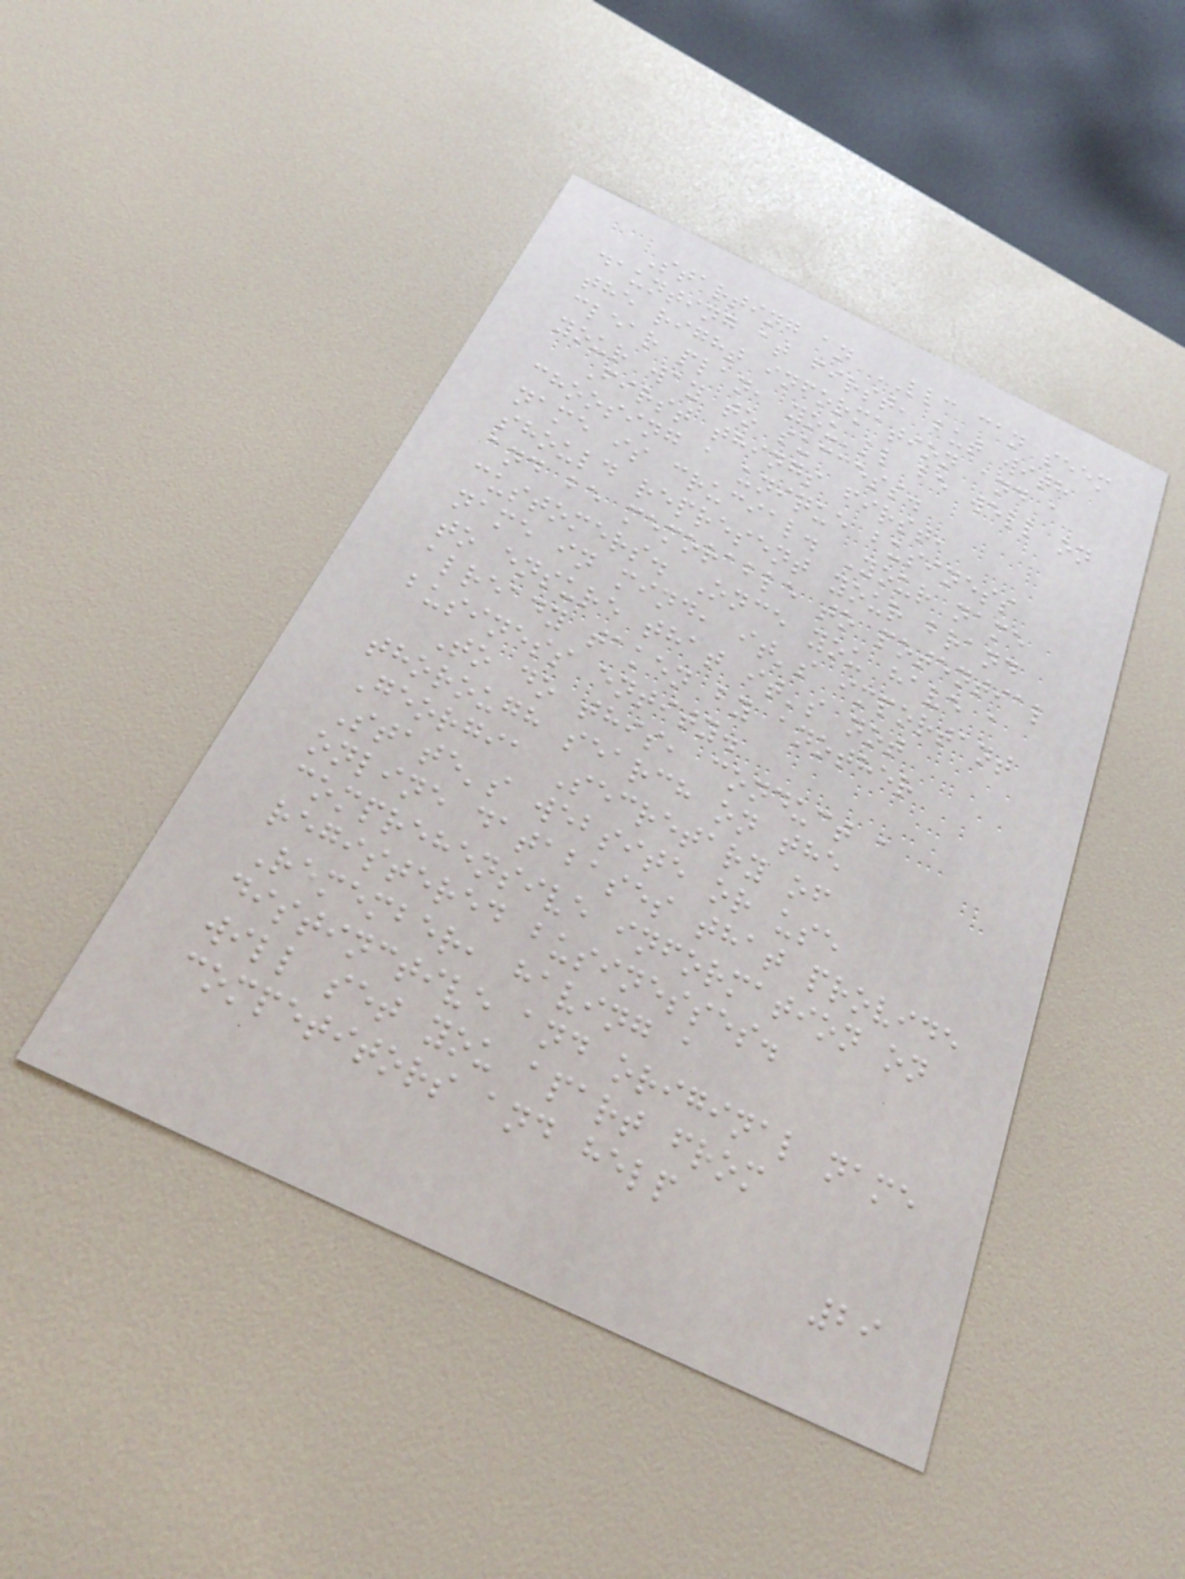Starting an LLC can seem
daunting at first, but with
the right information and a
clear plan, you'll be well on
your way to success.
First things first,
choosing a unique business
name is crucial. Your name
should represent your brand
and be memorable to potential
customers. Once you have a
name in mind, it's important
to ensure that it's not
already taken by another
business entity.
To do this, conduct a
thorough search on the
Georgia Secretary of
State's website or use
online databases that provide
comprehensive information on
registered businesses.
Remember, having a
distinctive and original name
will set you apart from
competitors and help
29
